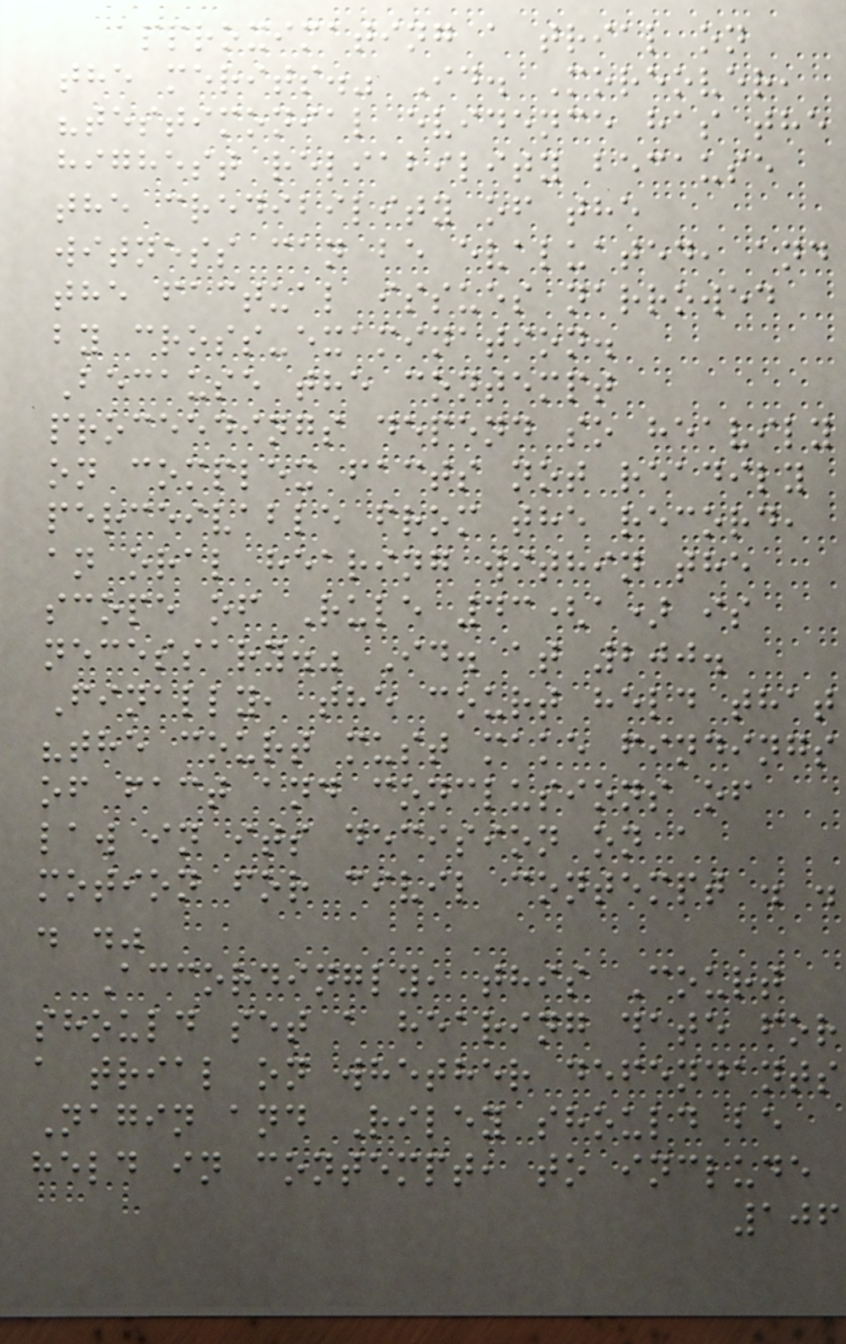approximating a trial on
the merits." Id. Moreover,
"testimonial evidence has the
highest reliability because
the credibility of the
witness can be evaluated, and
the factual issues narrowed
by cross-examination.
Because the contempt
proceedings depend so heavily
on complex facts not readily
perceivable from the record,
an oral hearing within the
scope of Rule 43(a) is
necessary." Id. at 200.
Finally, the court held that
"the court must make findings
of fact and conclusions of
law in its decision on a
motion for civil contempt . .
. ."
Accordingly, this Court
should set a hearing date for
a trial on whether defendants
Nagin and Riley should be
held in contempt, to include
106
